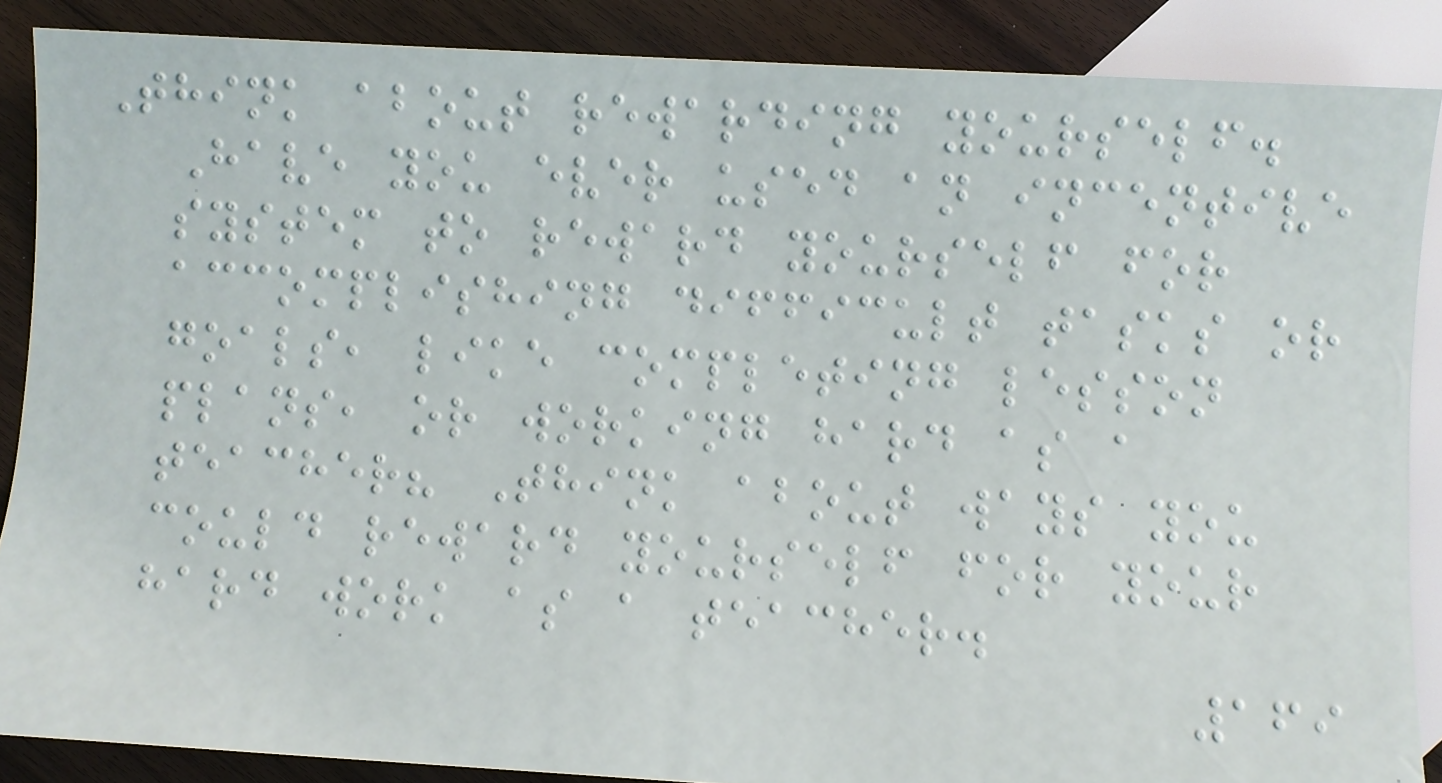Think about rewarding yourself.
Have you ever used an incentive
system to reward yourself for
accomplishing difficult tasks or
goals, like completing lesson
plans, or working hard as a
teacher? Think about ways you
could reward yourself for your
hard work as a teacher.
169
